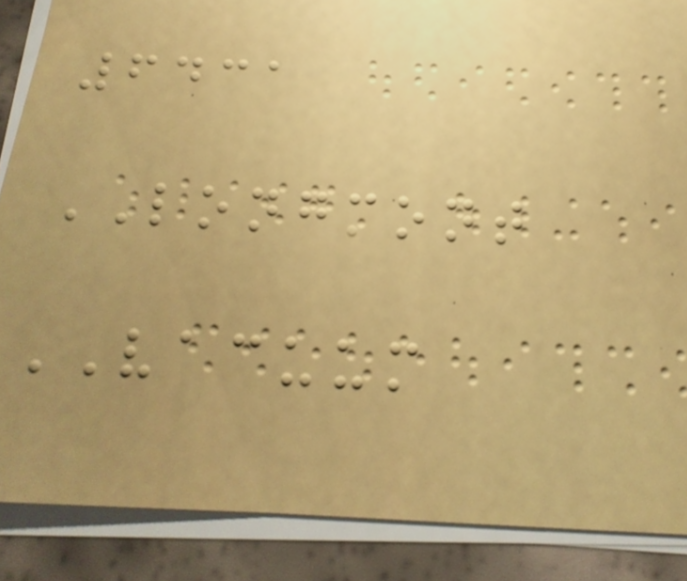6431
LONGMONT
VACUUM
